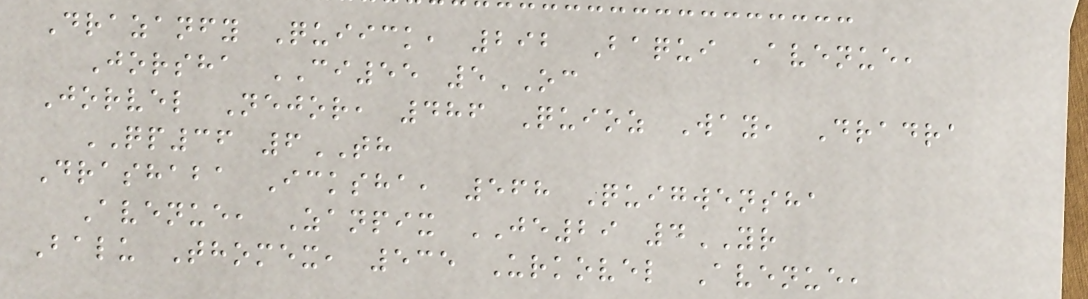Drazanfy Quiick, 292 Baqui Avenue,
Jorsha CI55 5OC
Jorvel Nejor, 486 Quioz Way, Dradra
QP36 6TH
Drashaba Icksha, 568 Quigwensha
Avenue, Zanpix JE29 4YR
Balu Thomex, 535 Urkovel Avenue,
